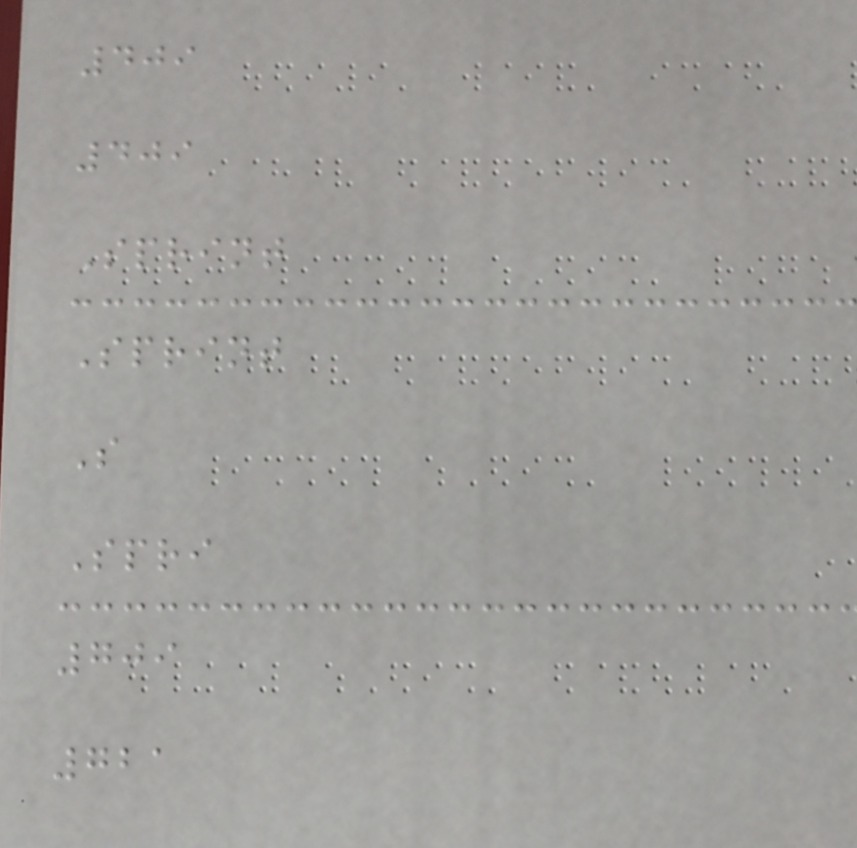409
409
Sprint
Sprint
S
Spri
709
721
